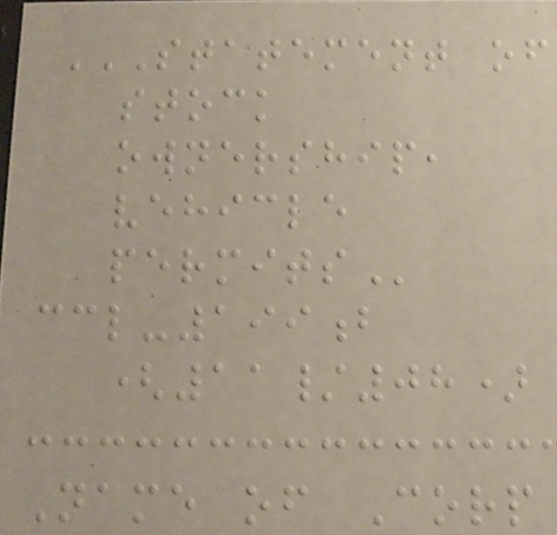STATEMENT OF
STOCK
OWNERSHIP,
VEHICLE
PERMITS
ccl-199b
(11/08)
Name of Corp
